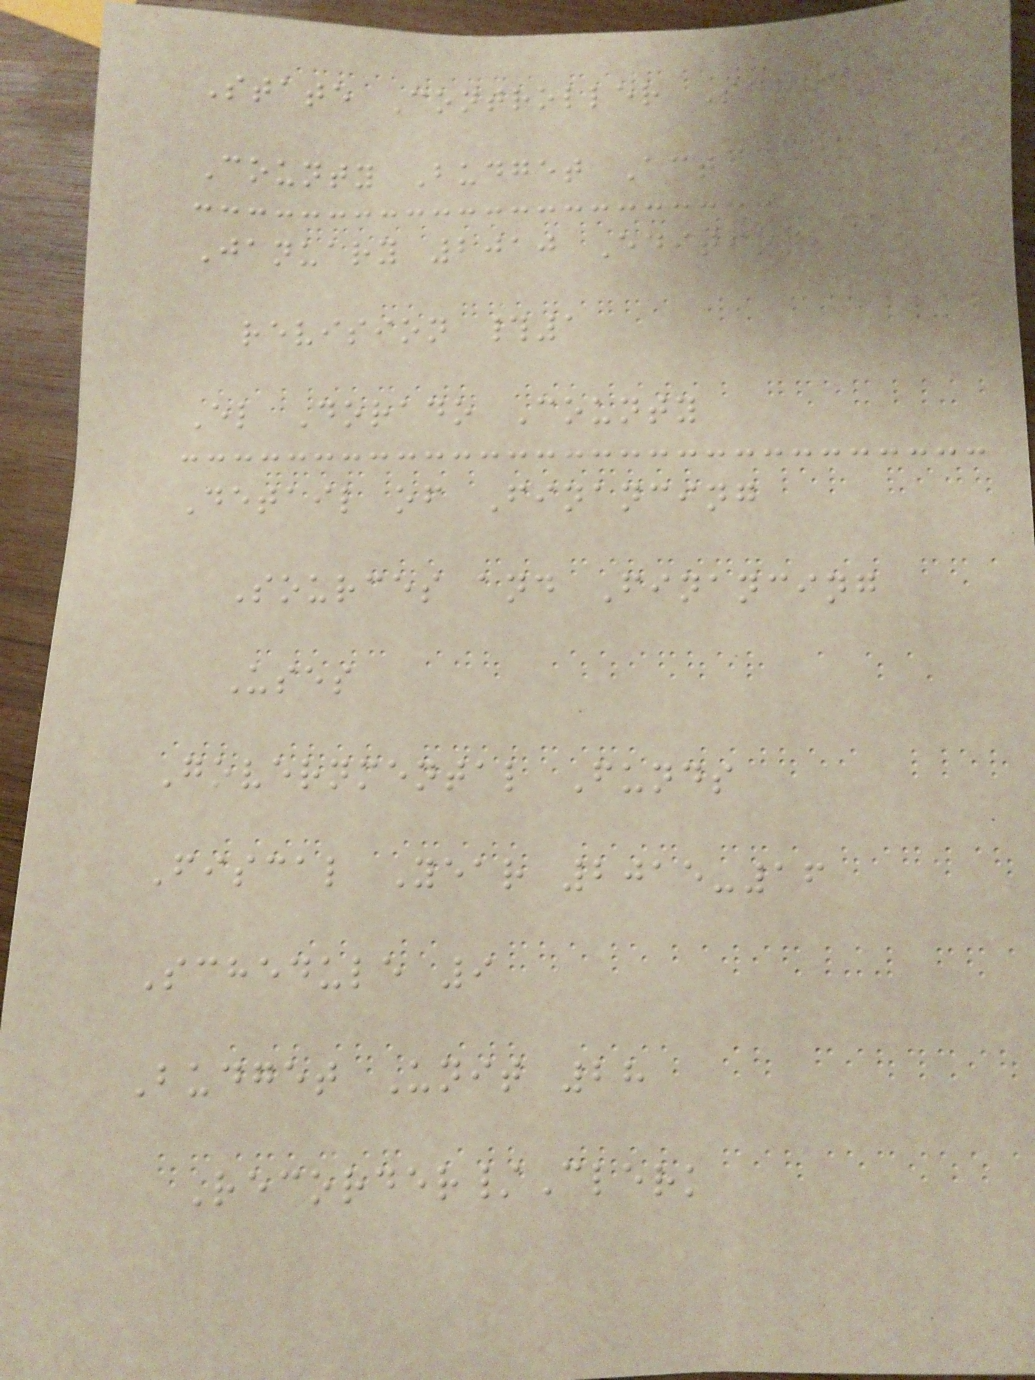State Controller Schedules
County Budget Act
January 2010 Edition,
revision #1
El Dorado County
Detail of Financing
Sources and Financing
Uses
Governmental Funds
Fiscal Year 2015-16
Schedule 9
Budget Unit 28
Recorder/Clerk
